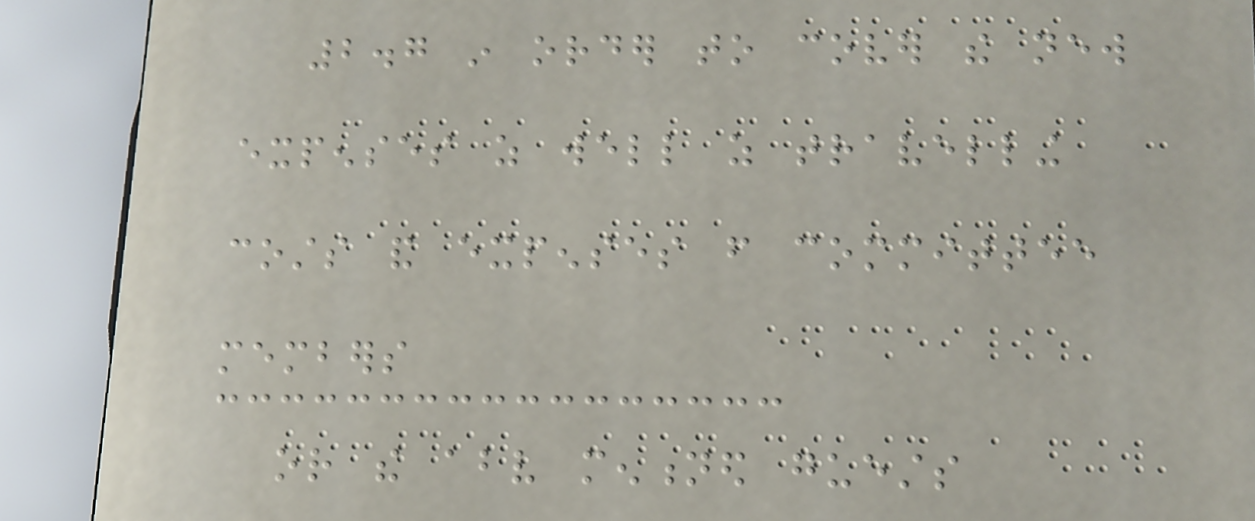2.7 in order to cover the new
expenses as well as travelling
costs and expenses from committee
members
or the above mentioned guests
